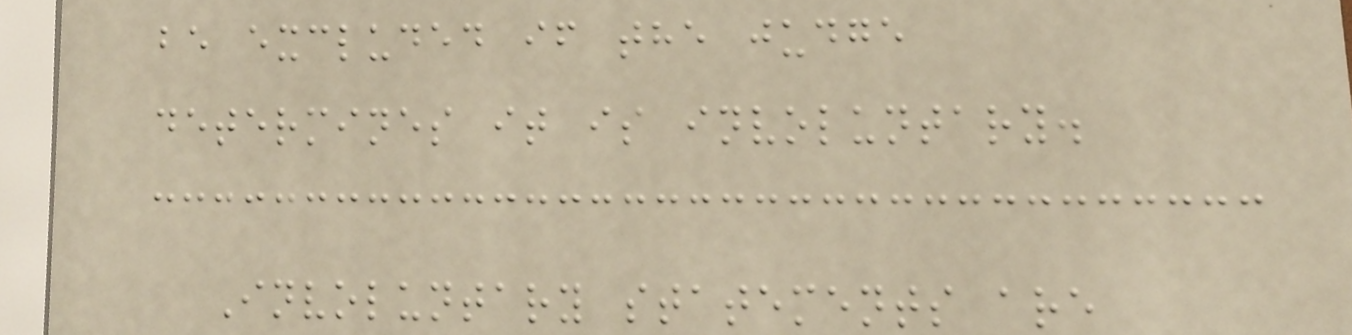be excluded if the judge
determines it is involuntary.
Involuntary statements are
